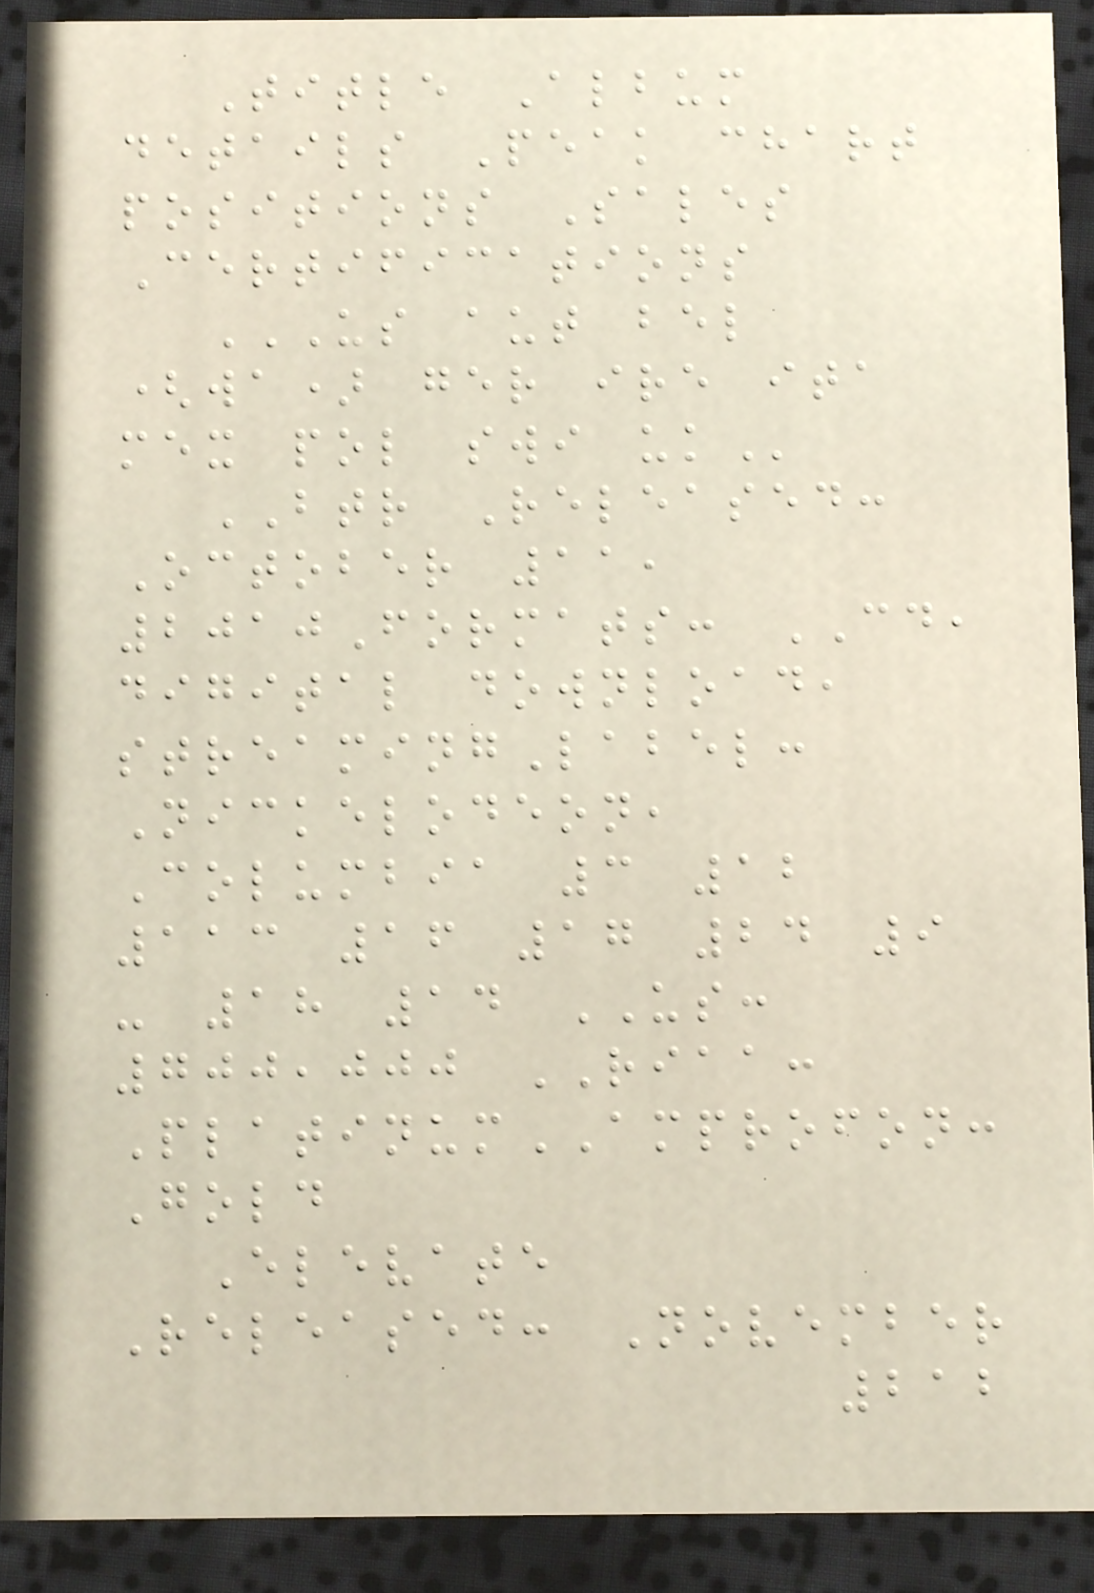Title Album
details Peak chart
positions Sales
Certifications
US AUT BEL
(WA) GER IRE ITA
MEX POL SWI UK
BTR Released:
October 11,
2010Formats: CD,
digital download,
streamingLabel:
Nickelodeon,
Columbia 3 12
113 16 17 24 9
- 18 14 US:
700,000 RIAA:
PlatinumAMPROFON:
Gold
Elevate
Released: November
212
